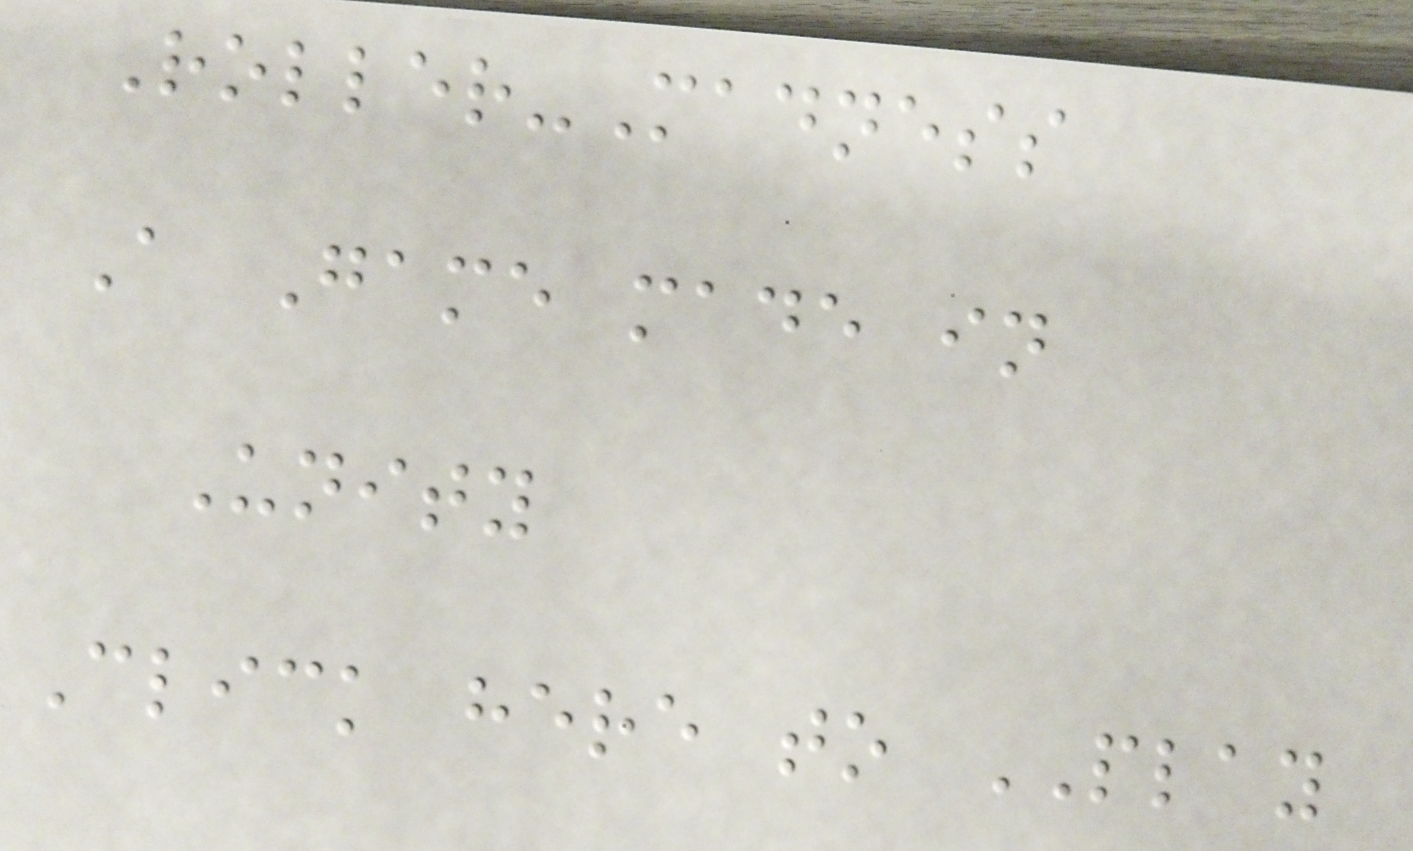Roller-Madness
A Game made in
Unity
Click here to PLAY
